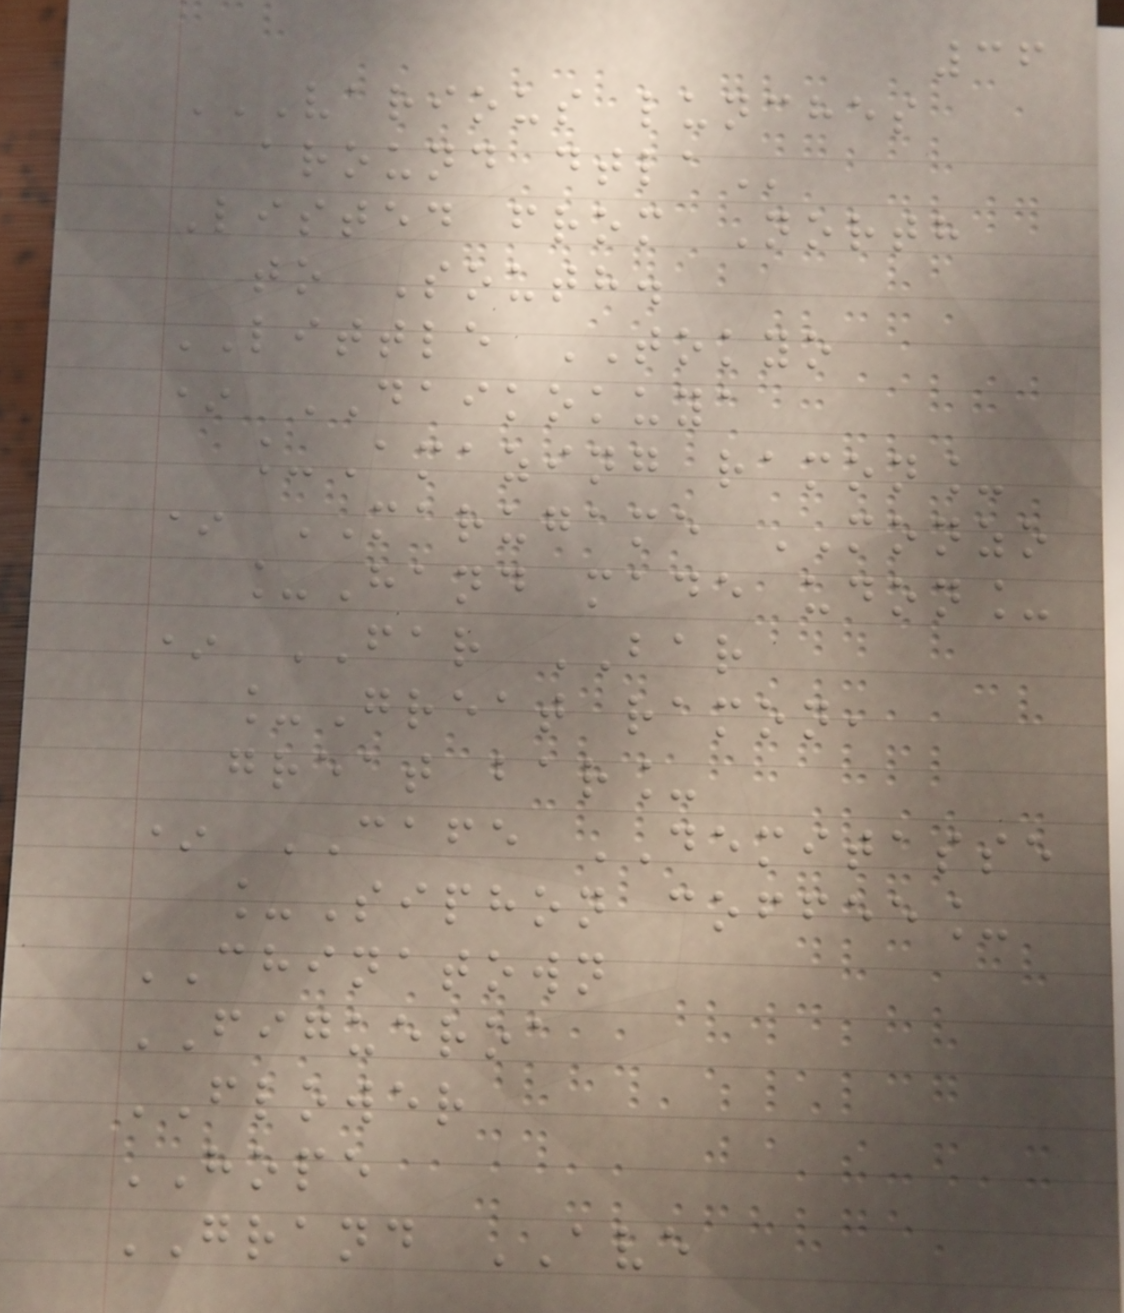36
VARIOUS LUNCHES
AROUND DTLA
Listed from North
to South.
LITTLE TOKYO
* DAIKOKUYA
_Amazing ramon_
* MARUGAME MONZO
_Hand made udon_
* FAR BAR
_Great ramon,
great bar_
* CAFE DEMITASSE
_Siphon coffee_
CHINATOWN
FIGUEROA
FLOWER
HOPE
GRAND AVE
